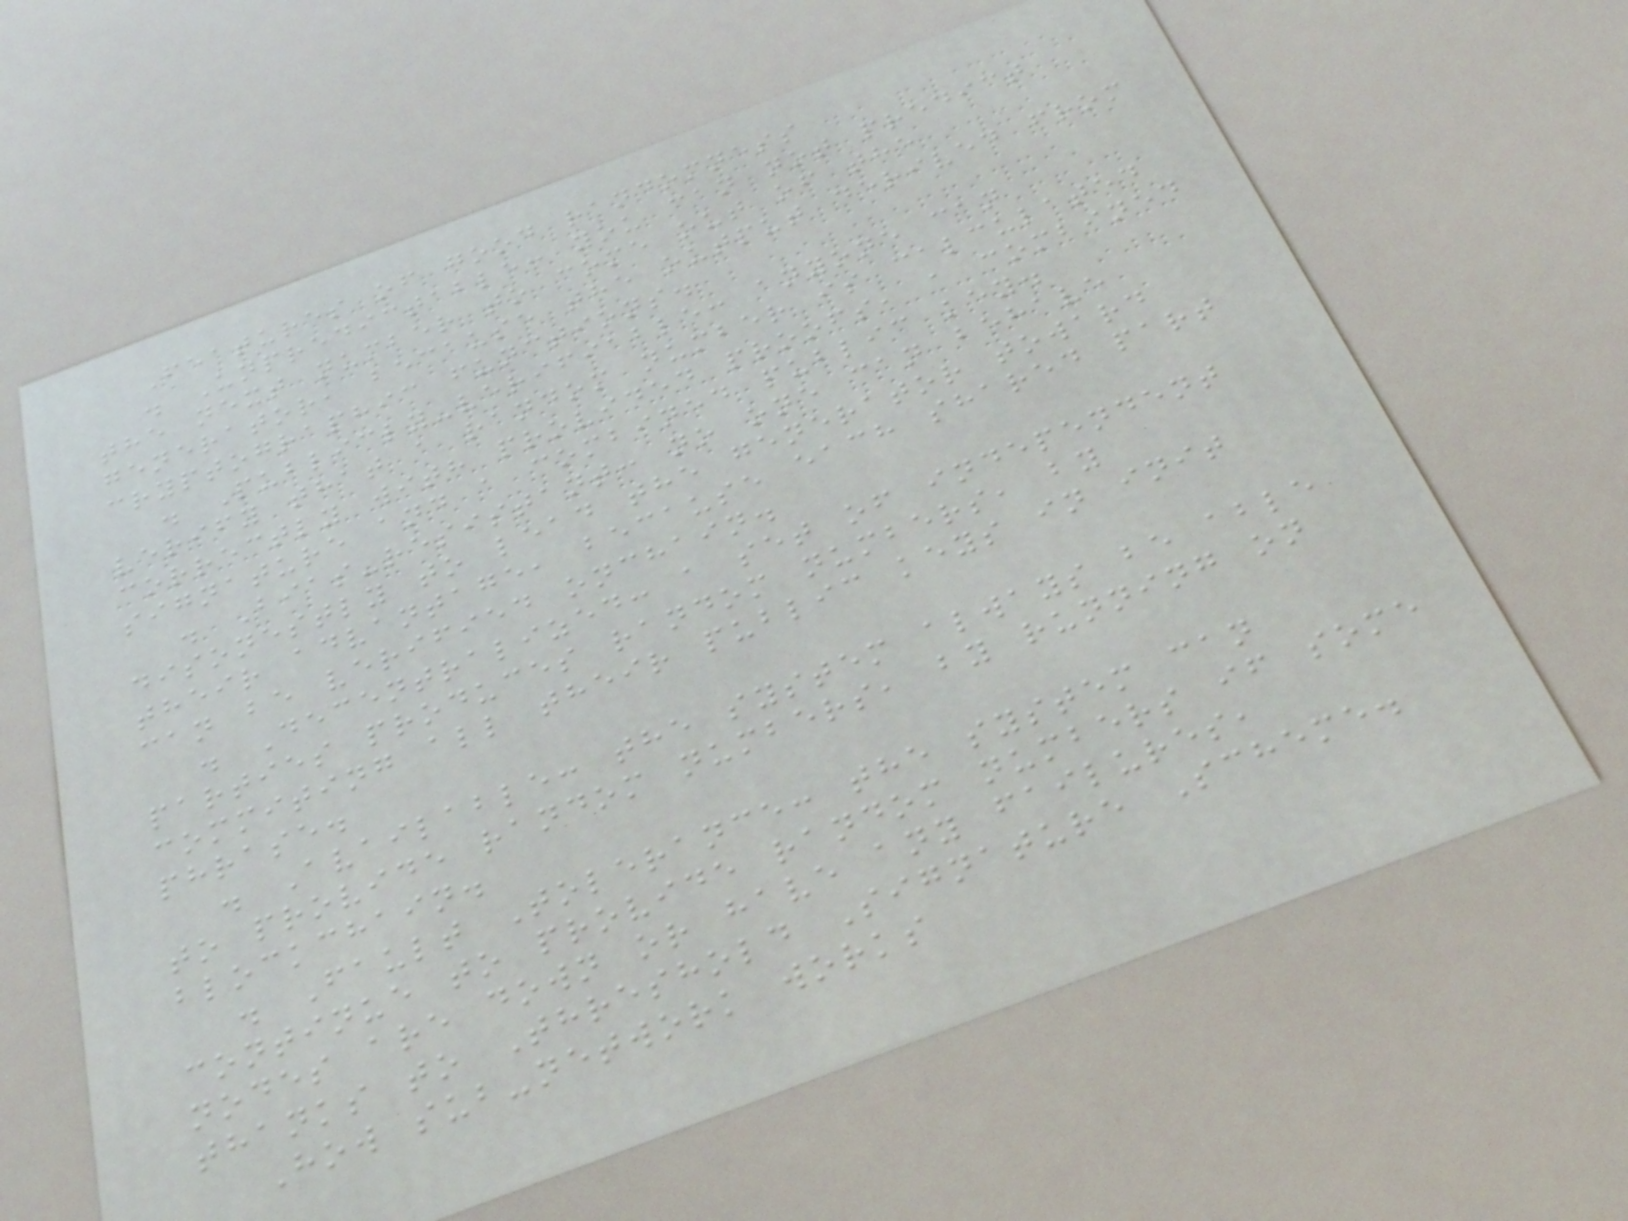Features of good randomness
. Unpredictable: you can not predict
the next number to come out of the
generator, because the output derived from
cryptographic functions.
. Publicly-verifiable: anyone can
verify that a random number is calculated
correctly with provided proofs, a combined
signature and a combined public key.
. Bias-resistant: no one can behave
disonestly to lead the generator toward
their advantage, because each shared part
can be verified onchain.
. Decentralized: a set of independent
parties produces random numbers, by
commiting all their public keys in init
phrase.
. Available: the system always be able
to provide random numbers, by running on
blockchain.
. Fault Tolerance: the system can
continue to provide random numbers if some
nodes are down or have any failures,
thanks to Threshold Signature Scheme.
How sub-network works
